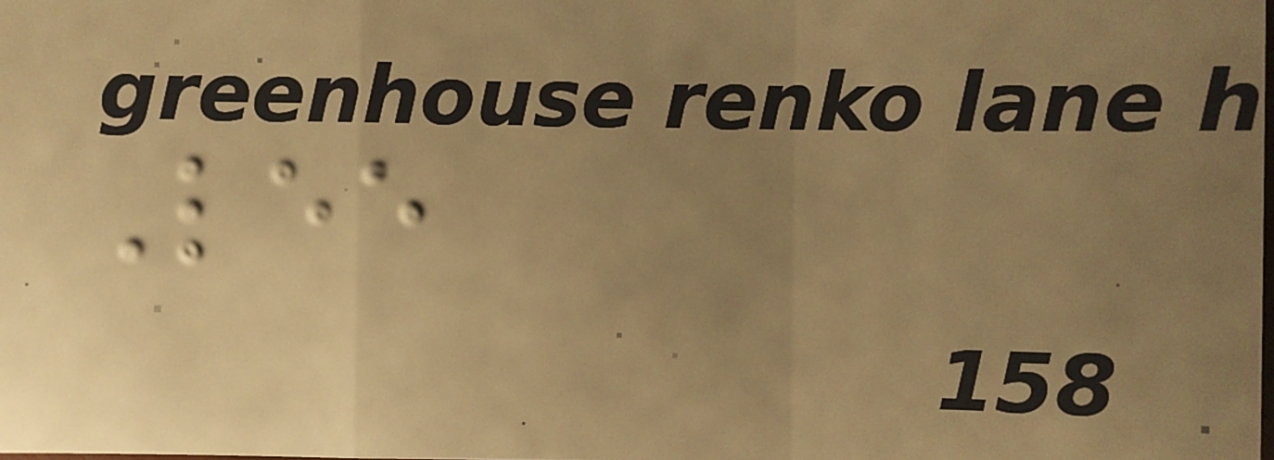Lee
